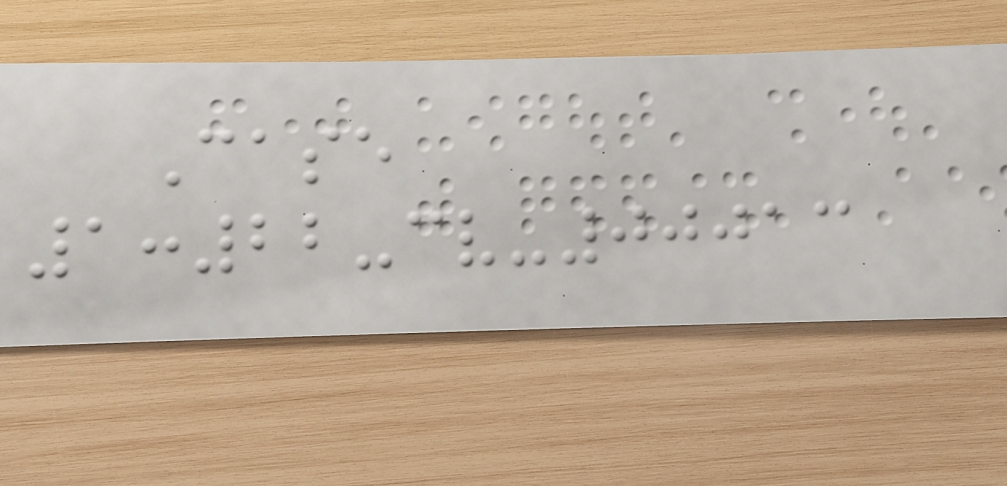Case
1:22-cv-00013
